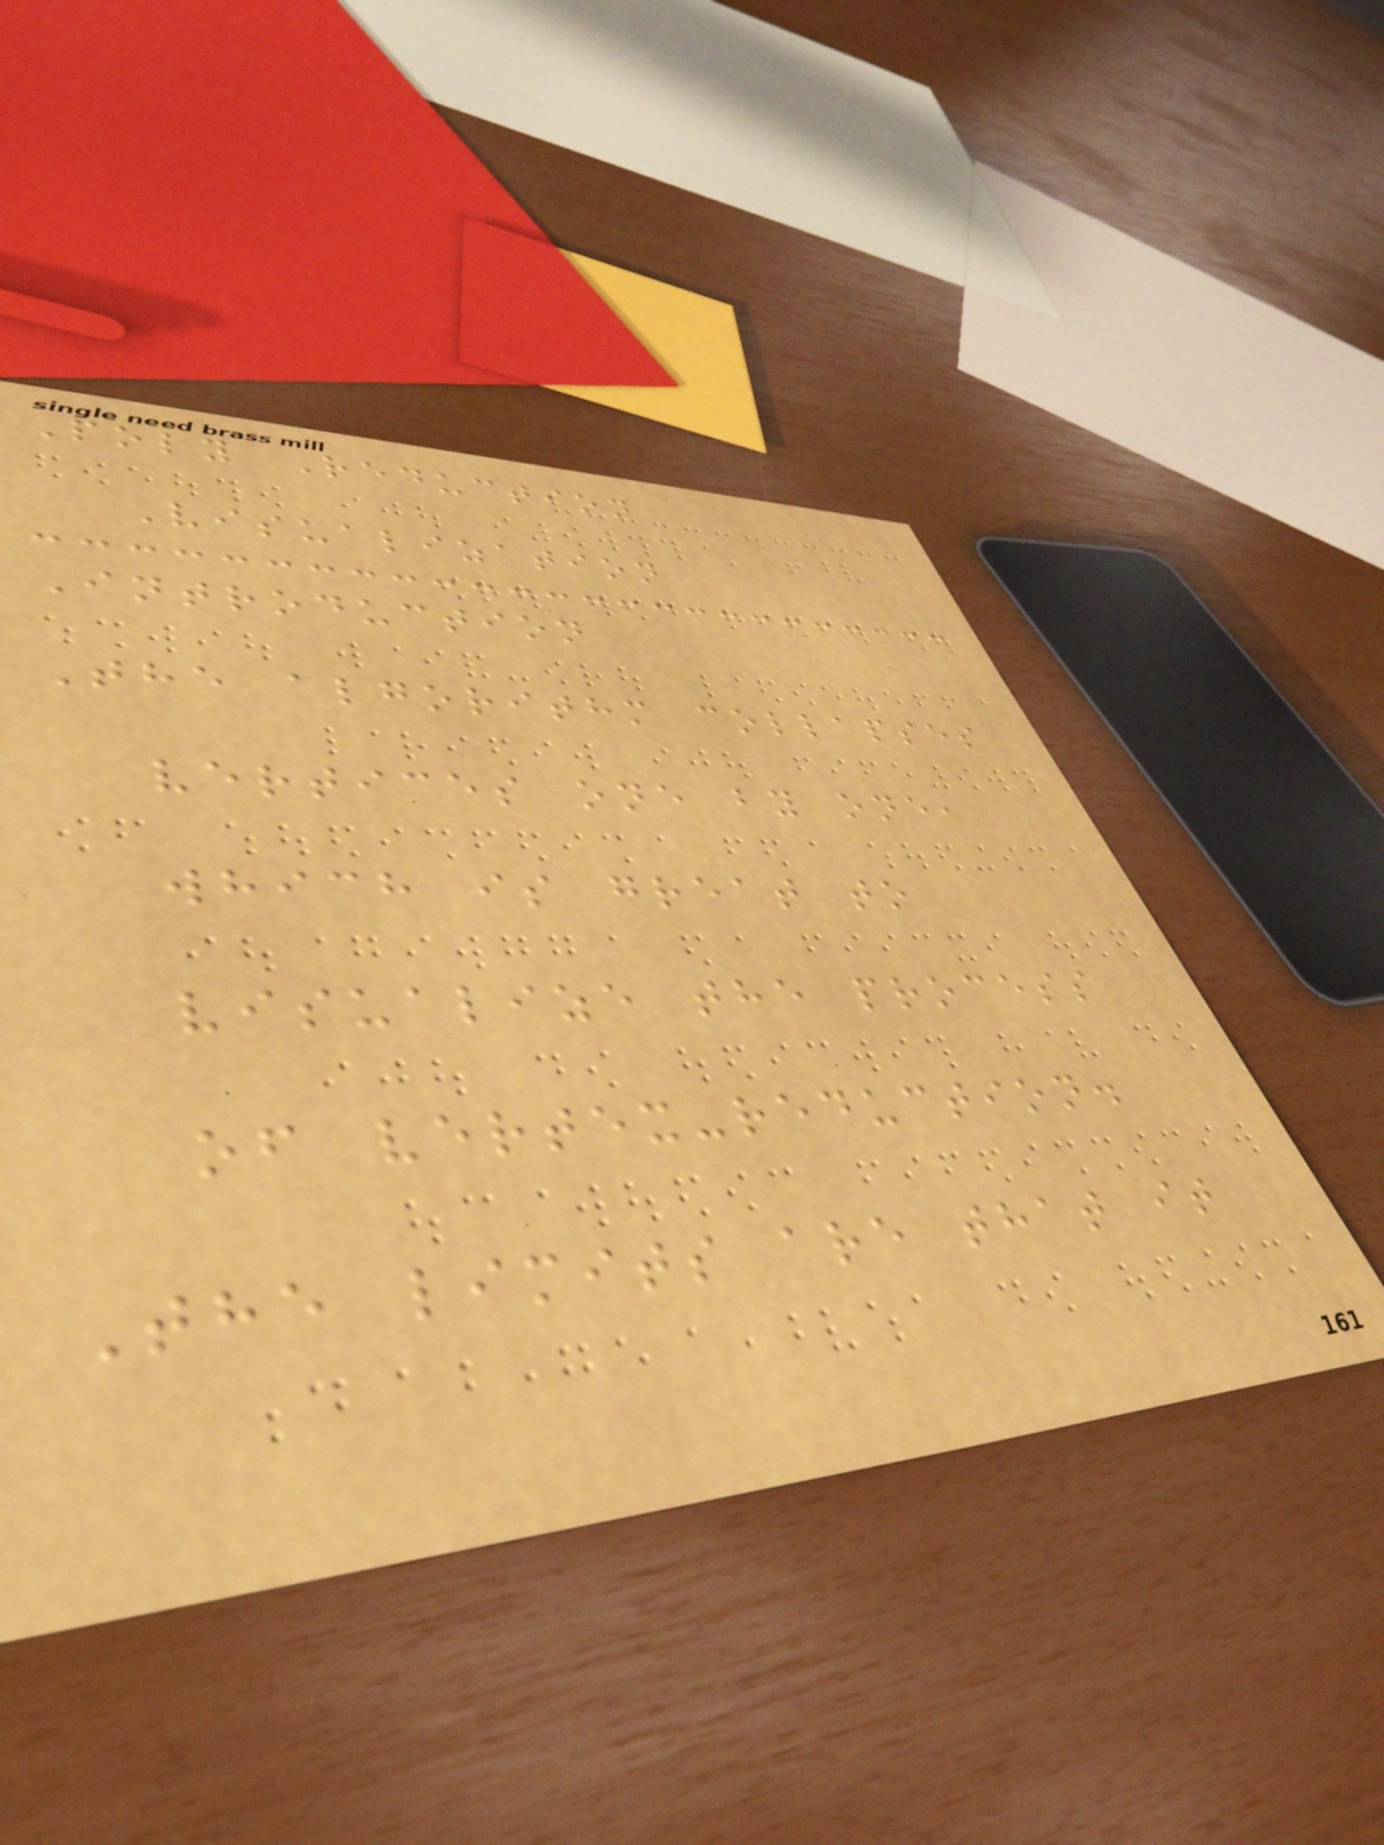Poly Reduction
Visualization
Introduction
The algorithm collapses
vertices one by one,
which is great to
visualize the process
of vertex-reduction.
The limits are that it
